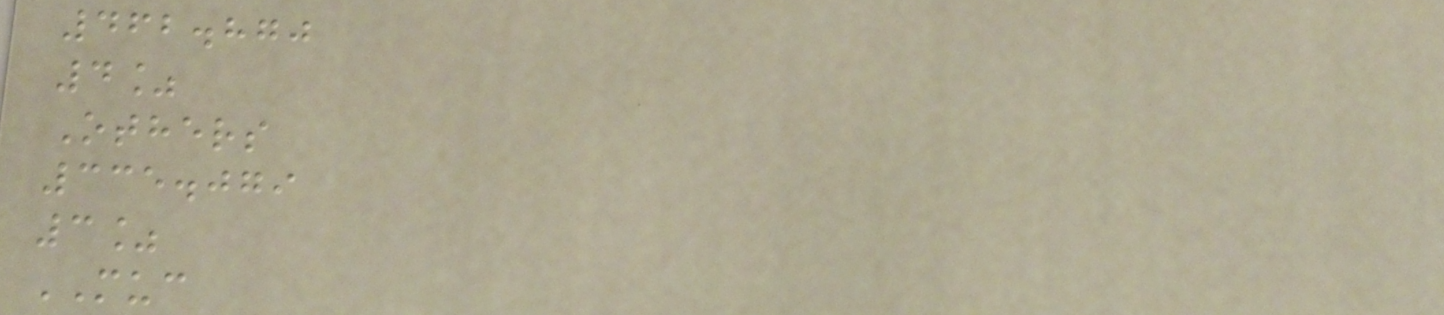462.870
4%
Others
335.079
3%
MUC
